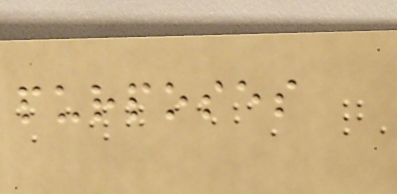purposes
